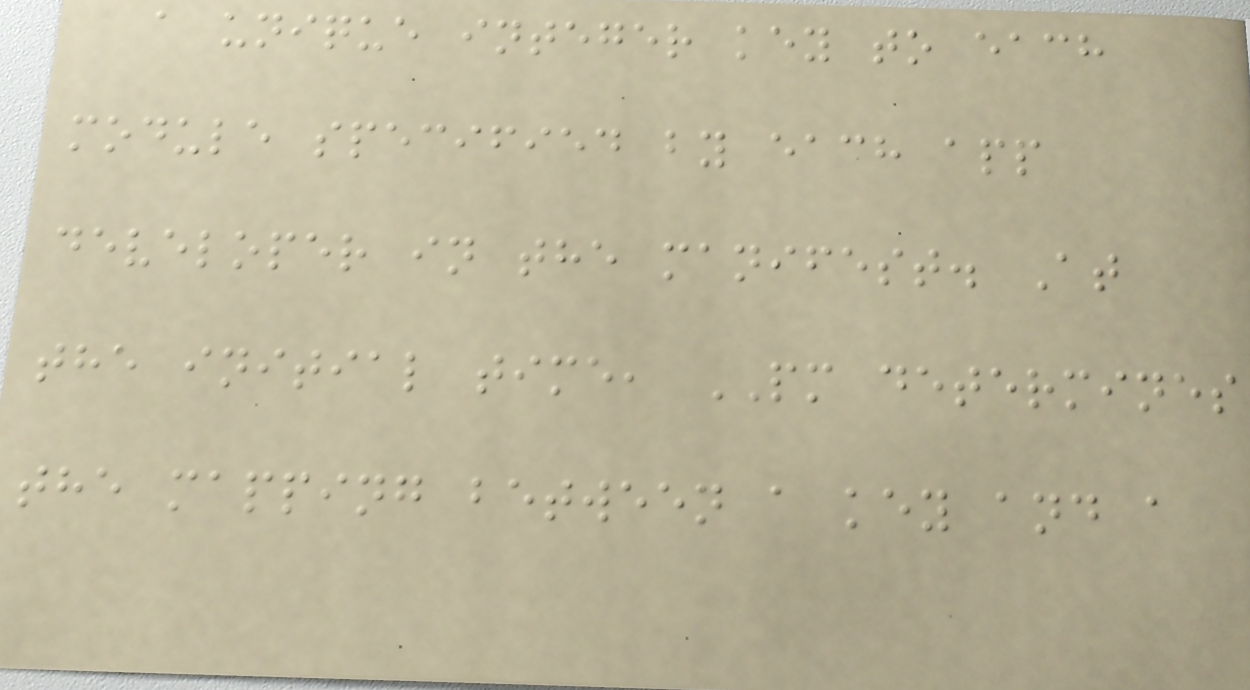a unique integer key to each
module specified by each app
developer in the manifest. At
the initial time, PM determines
the mapping between a key and a
